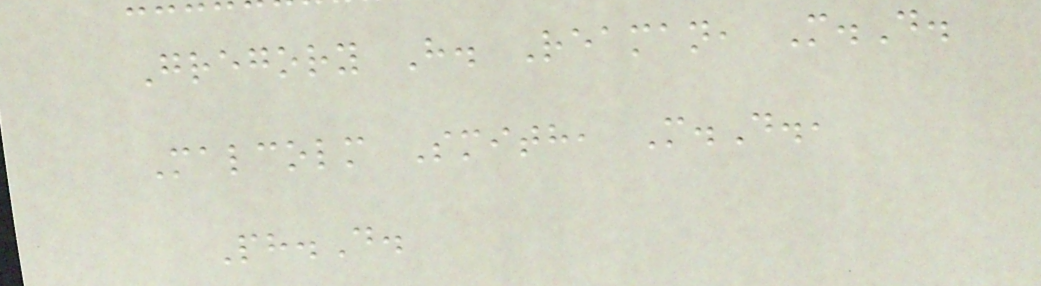Gregory H. Reaman, M.D.
Malcolm Smith, M.D.,
Ph.D.
